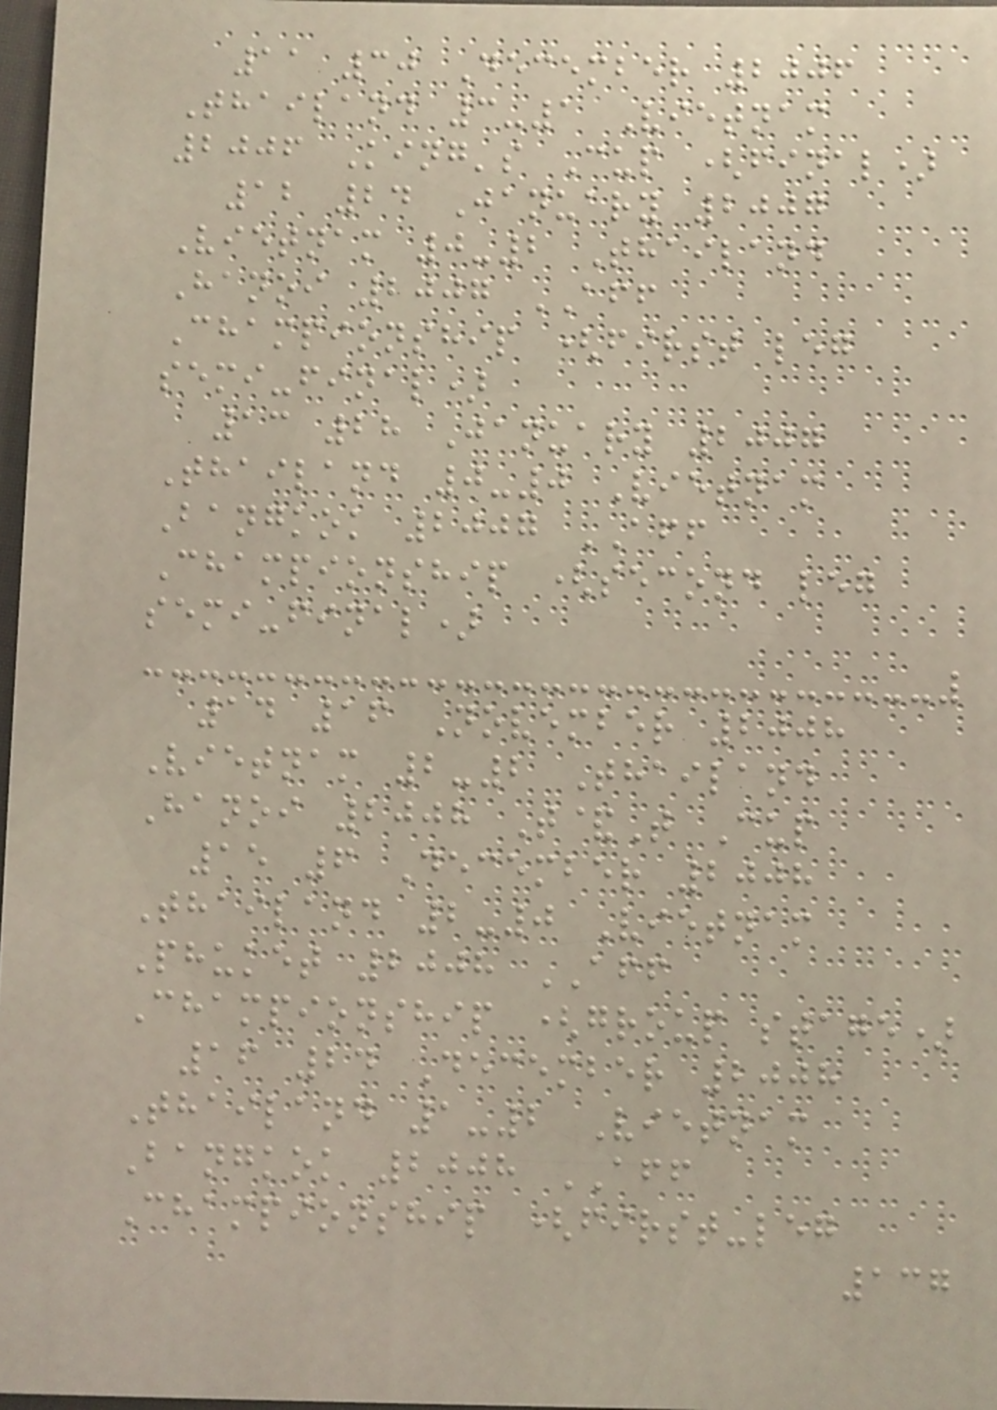11 30 December 2006
Thailand 3-1 Vietnam
2006 King's Cup (final)
12 24 January 2007
Vietnam 0-2 Thailand
Hanoi 2007 AFF
Championship (first leg
semi-final)
13 28 January 2007
Thailand 0-0 Vietnam
Bangkok 2007 AFF
Championship (second leg
semi-final)
14 16 November 2008
Vietnam 2-2 Thailand
Hanoi 2008 T&T Cup
15 6 December 2008
Thailand 2-0 Vietnam
Phuket 2008 AFF
Championship (group stage)
16 24 December 2008
Thailand 1-2 Vietnam
Bangkok 2008 AFF
Championship (first-leg
137
